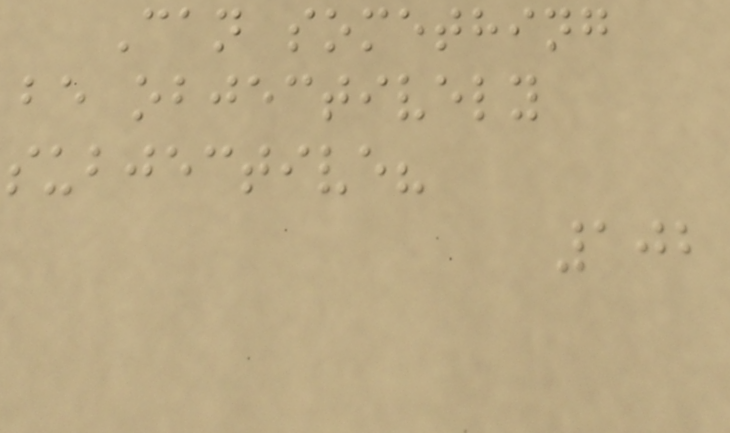Can something
be objectively
subjective?
102
